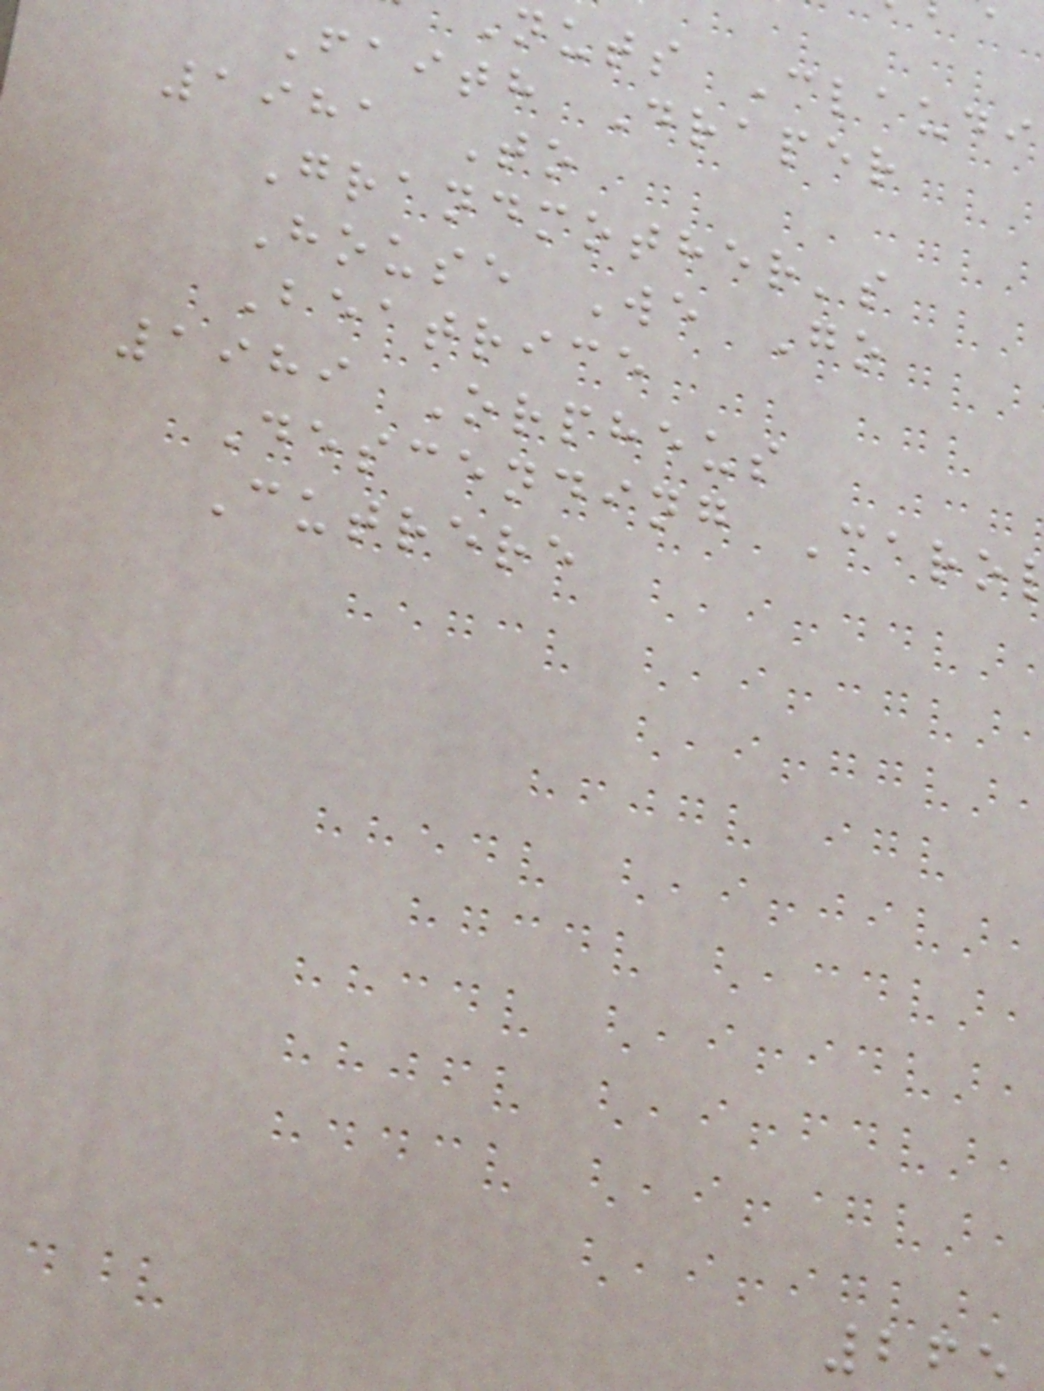nuts Claudi
Faith Draper
1981 To
Grandmother's
House We Go
Beatrice
1989 Orpheus
Descending Caro
Cutrere
